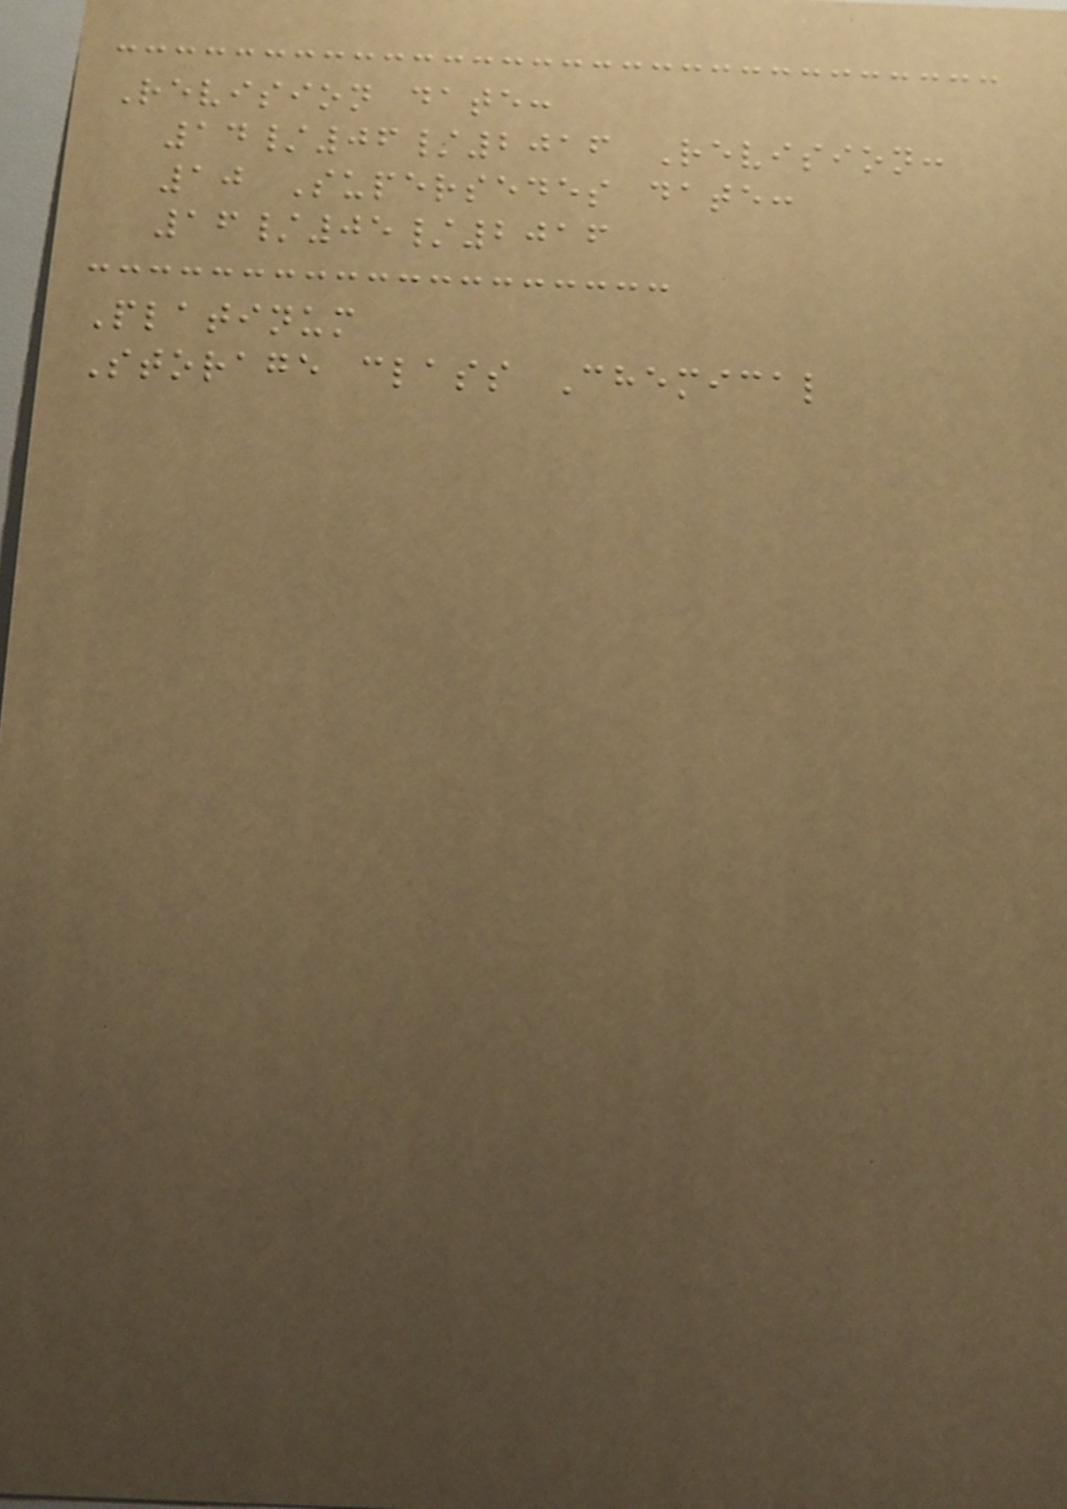Revision date:
14/06/2016 Revision:
10 Supersedes date:
16/05/2016
Platinum
Storage class Chemical
